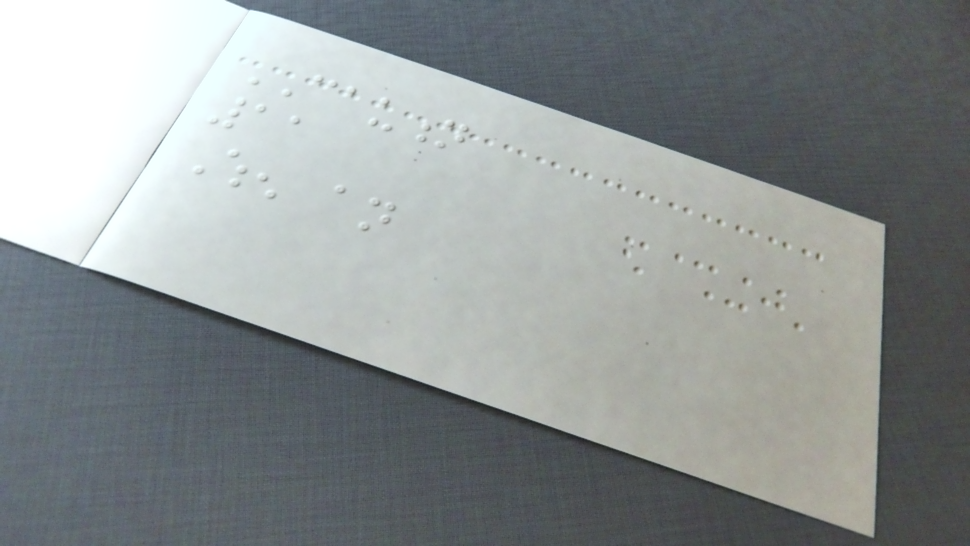CAUTION
11
When an
